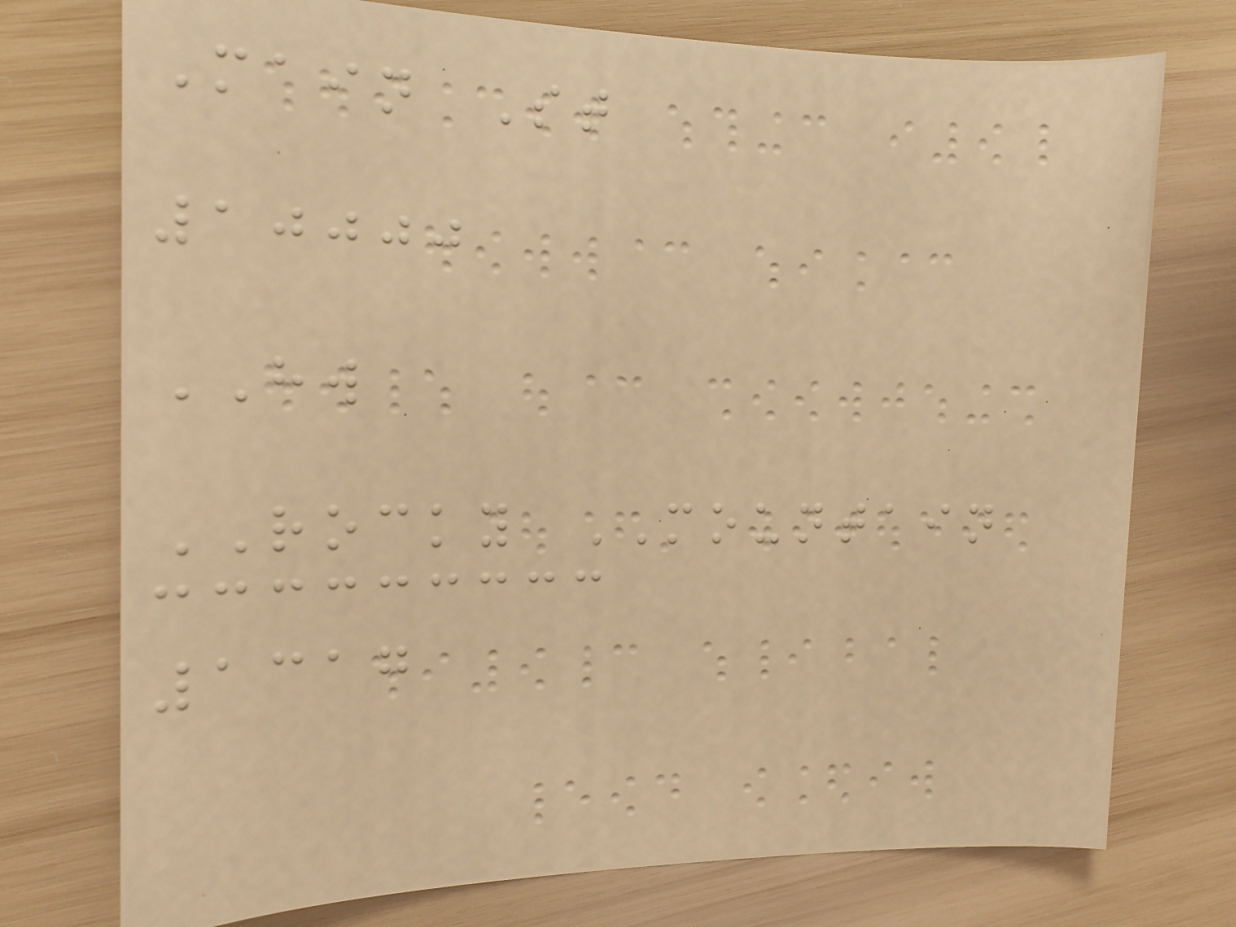Main St
10000
HW
ROCKY MOUNTAIN
1317
